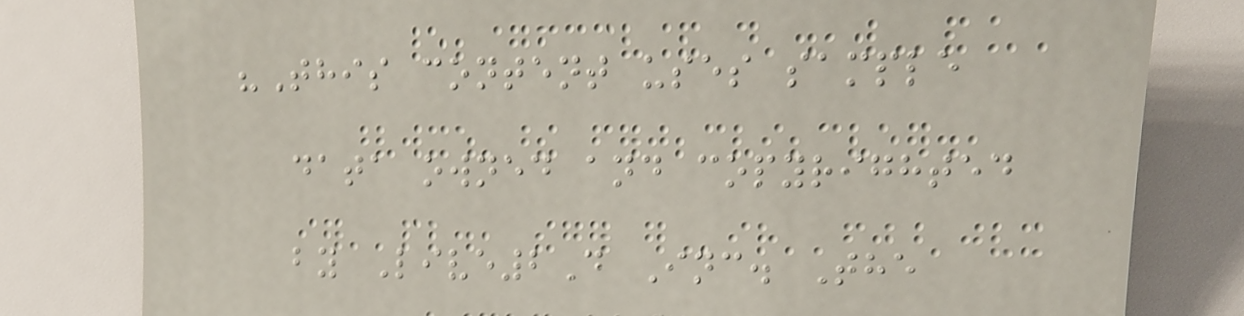"This content uses sample
data owned and copyrighted
by Live2D Inc. The
